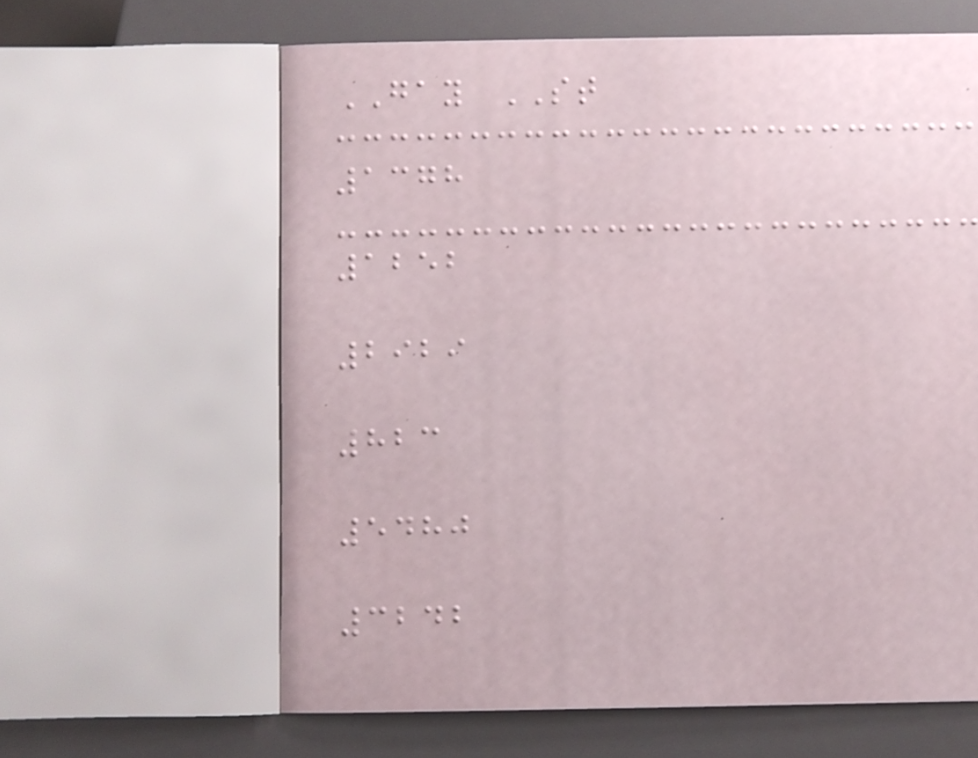GAY ST
1378
1252
2929
823
5480
3242
